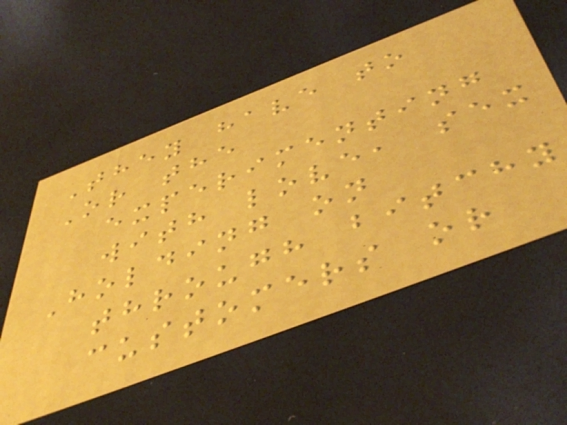They have to
Or the
experimenting
with love, sex
Holding on
through bitchy
customers or
